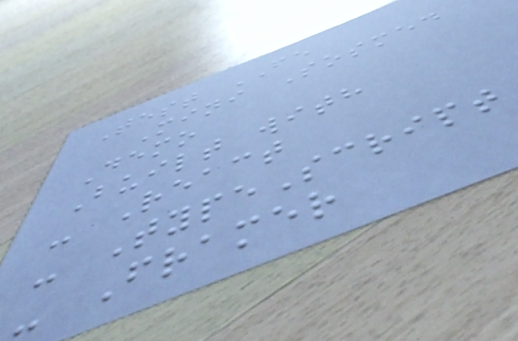Test FE
Mini Sosmed
Demo
Built with
- React
- TypeScript
- Framer
